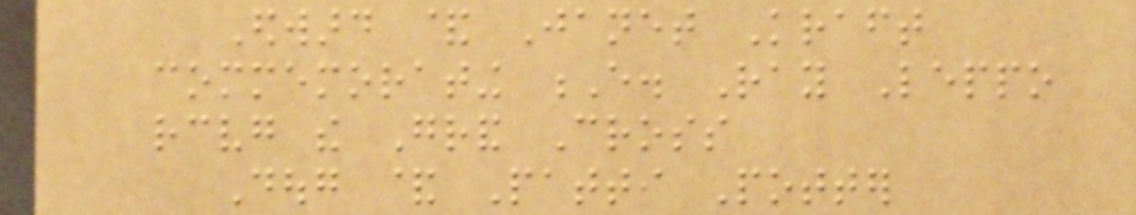Edward & Janet Kraft
commemorating E. Ray Leppo
receiving the Grand Cross
Doug & Patti Potter
